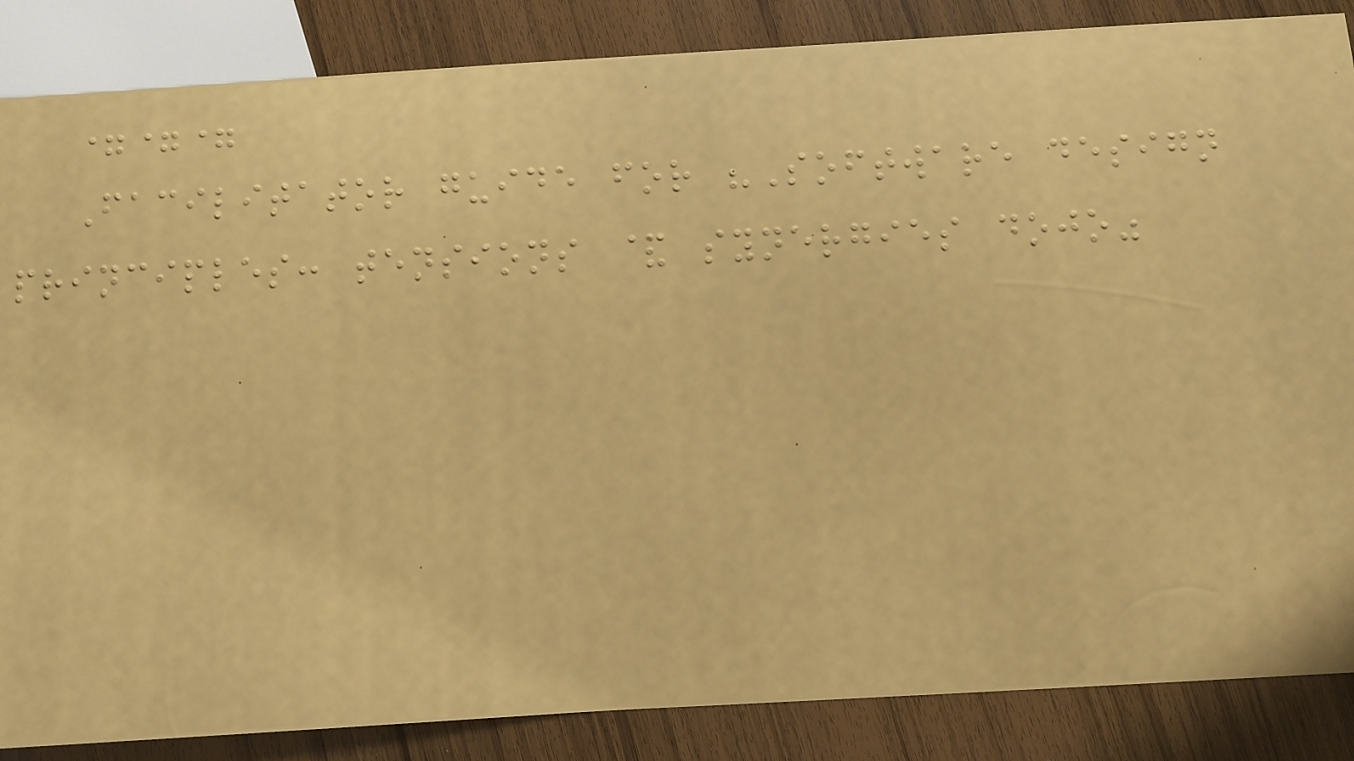===
Facilitator guide for "Software design
principles: tensions & synergies dojo"
